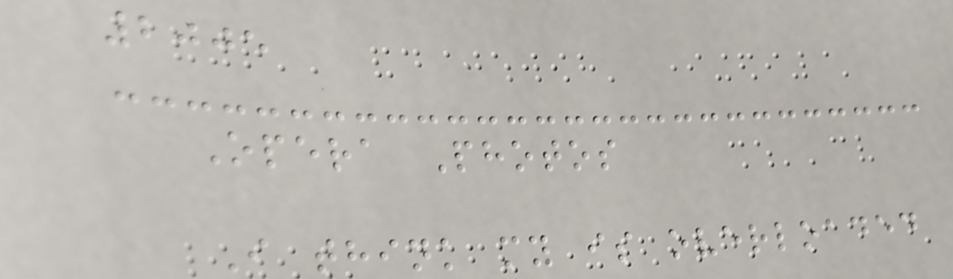2005
Opera Photos
I think my is overloaded
